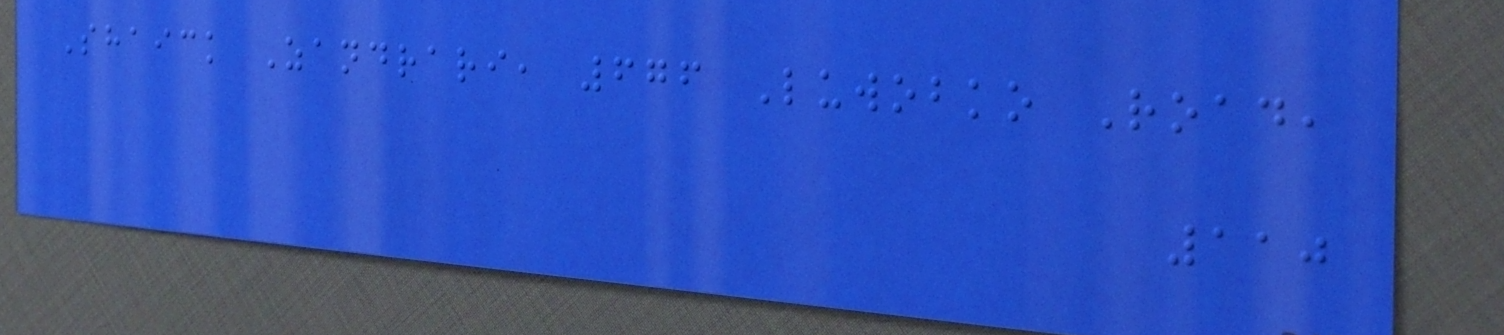Shaick Zandrari, 676 Luwobko Road,
110
